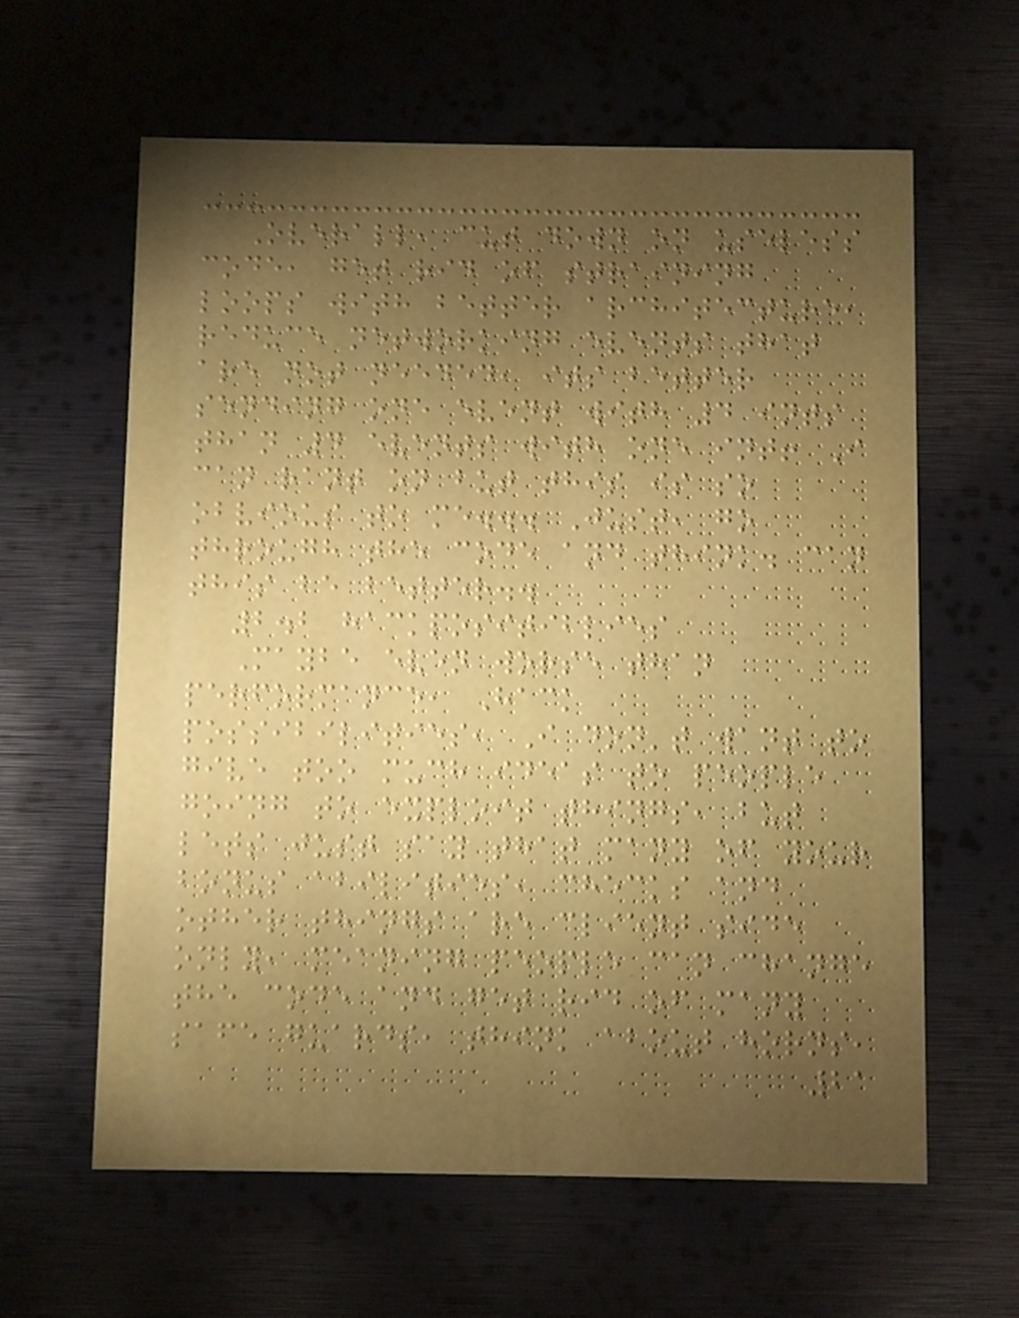Overall, cut down on useless
code, get rid of straining
loops with better architecture,
reduce networking events that
are not needed, its better
sending one event with 4 ints
than 4 events with one int! I
can rant on but this is so
obvious to me... Just, go
through the code and think. can
this be better..
2.2 hackpositiblies
Maybe even worse than
performance, Hack
possibilities, I don't want to
give too much ideas to people
going to exploit things, but
lets just say that many of your
bonus abilities, checks and
other things are client side
only, meaning people can change
the code and get rid of many
safe guards, think about horns,
21
